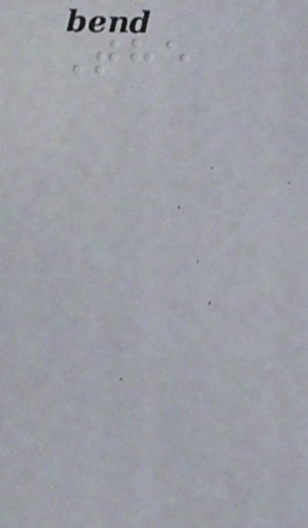The
